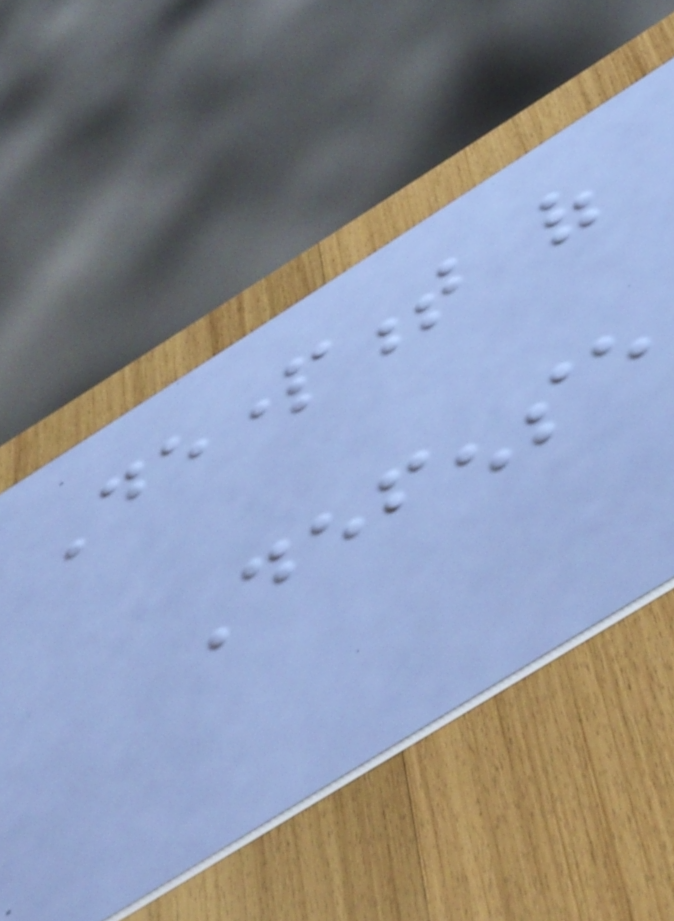Department of
Defense
